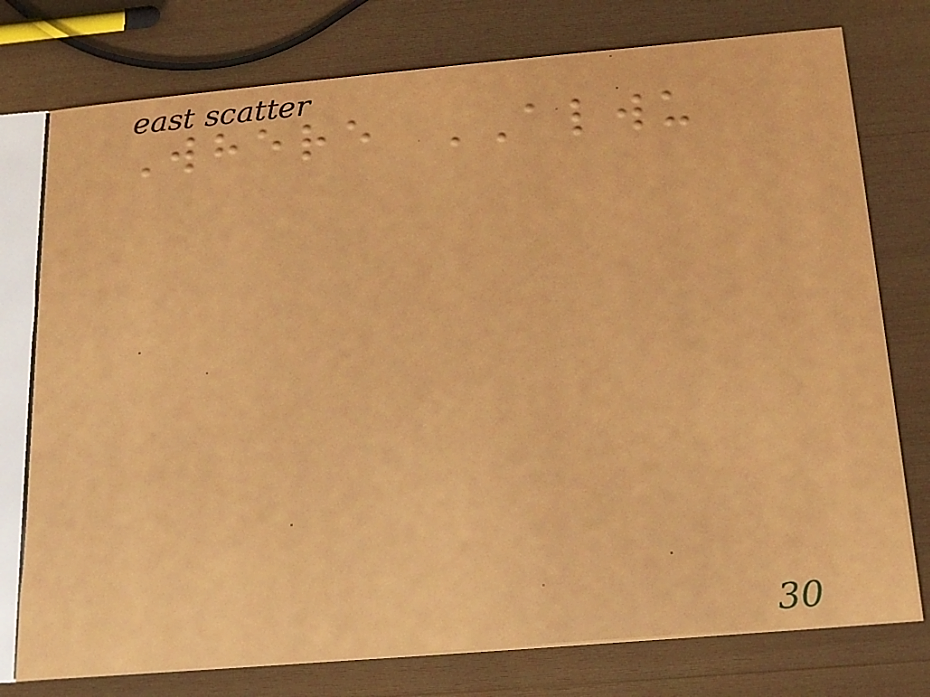Where ALWU
